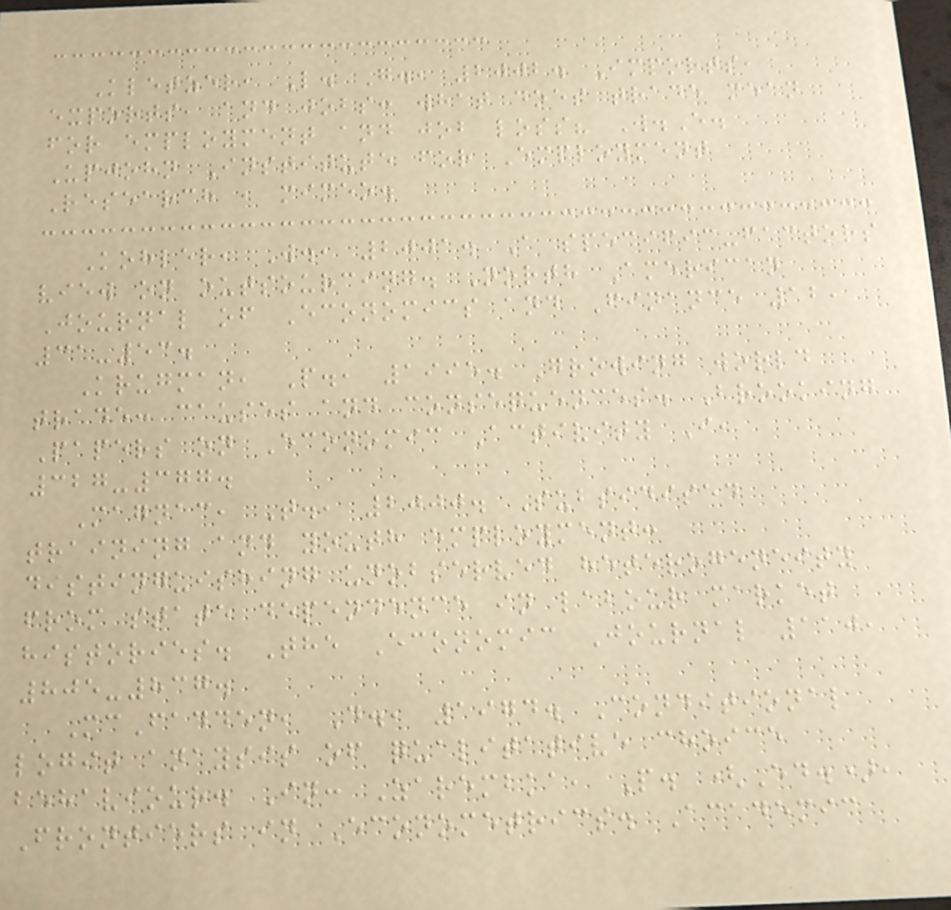Kletzer, L. G., 2002. Imports,
exports, and jobs: what does trade mean
for employment and job loss? W.E.
Upjohn Institute for Employment
Research , mimeo.
Kohler, W., 2001. A specific-factors
view on outsourcing. North American
Journal of Economics and Finance 12,
31-53.
Krugman, P., 1995. Growing world
trade: causes and consequences. Brooking
Papers on Economic Activity I,
327-377.
Magnac, T., 2000. Subsidised
training and youth employment:
distinguishing unobserved heterogeneity
from state dependence in labour market
histories. The Economic Journal 110,
805-837.
McFadden, D., 1974. Conditional
logit anaysis of qualitative choice
behaviour. In: Zarembka, P. (Ed.),
Frontiers in Econometrics. Academic
